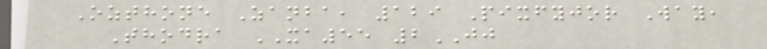Ozthone Zanba, 129 Pixfyjor Way,
Thodra XA55 2JJ
